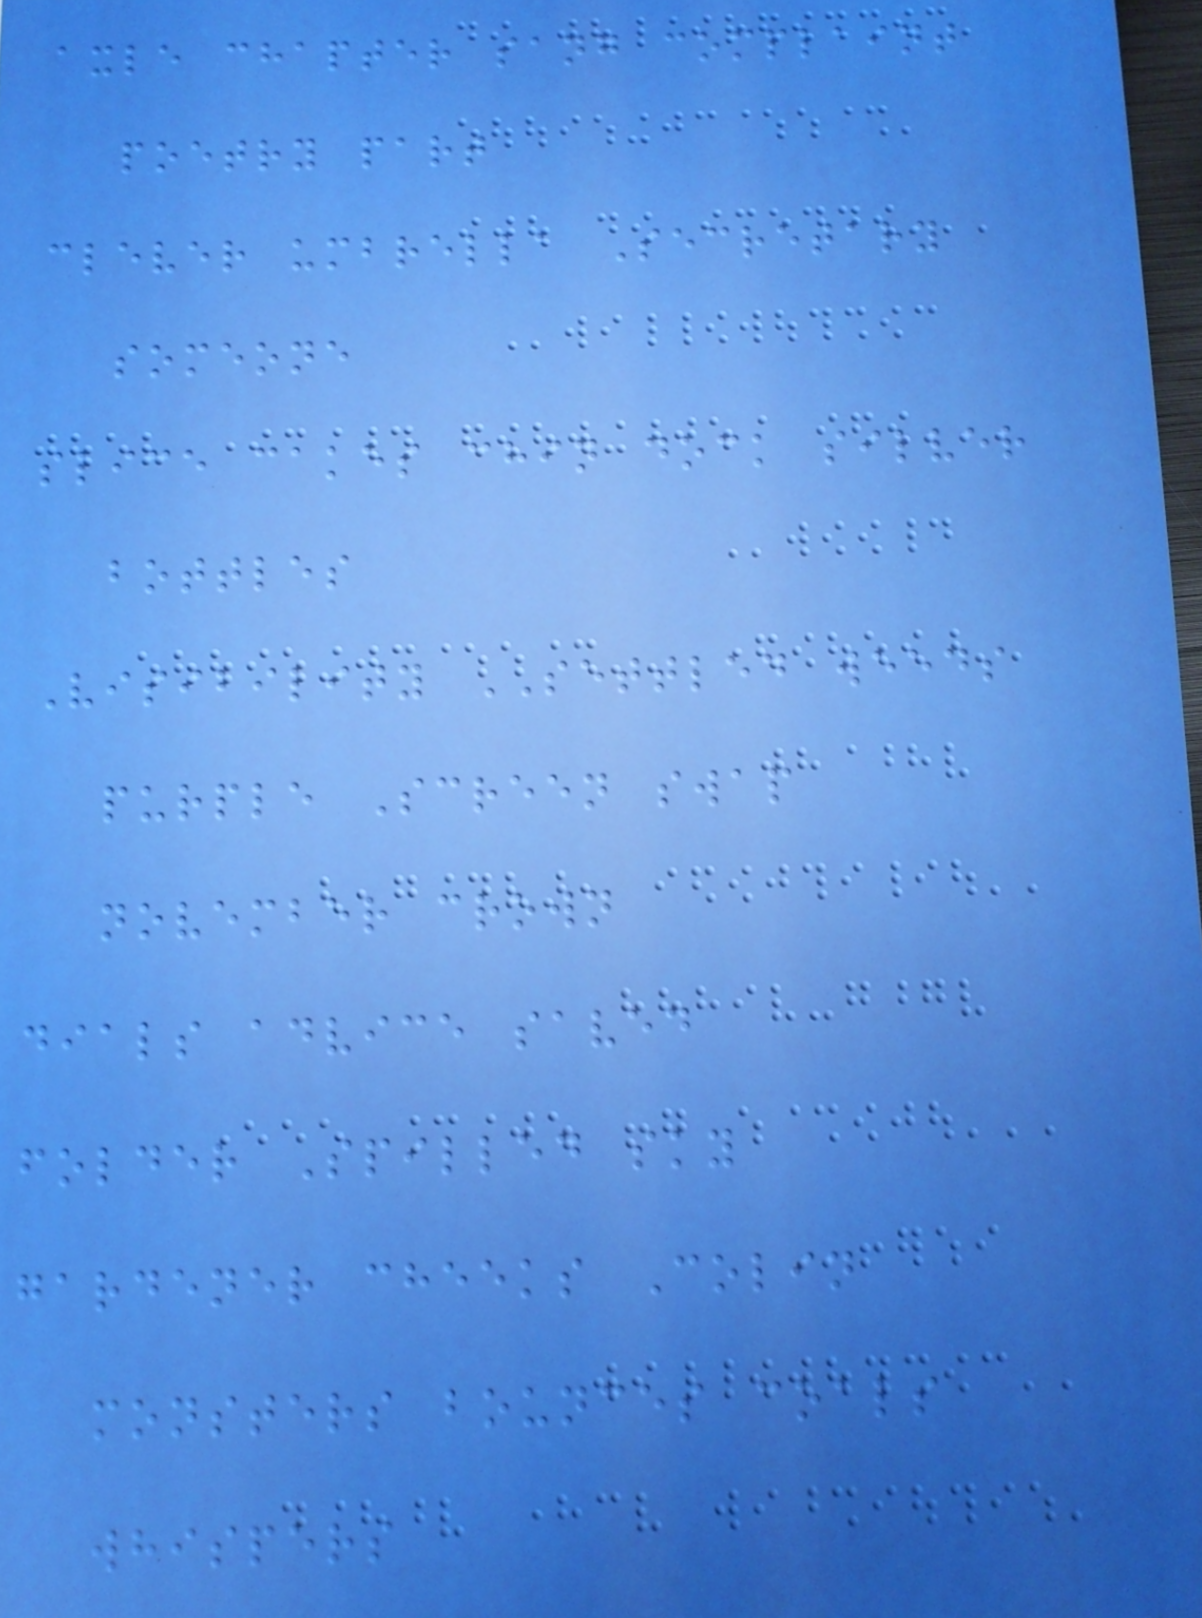axle chapter sang complaint
poetry part
clever umbrella Secretary
someone
slice cakes chin dock silver
bottles
Visibility SETTLED weeds
purple Screen swap
november crown
dials advice saved
folder Spilled sky
gardener cheeks Colin
monsters bounces coals
whispers
